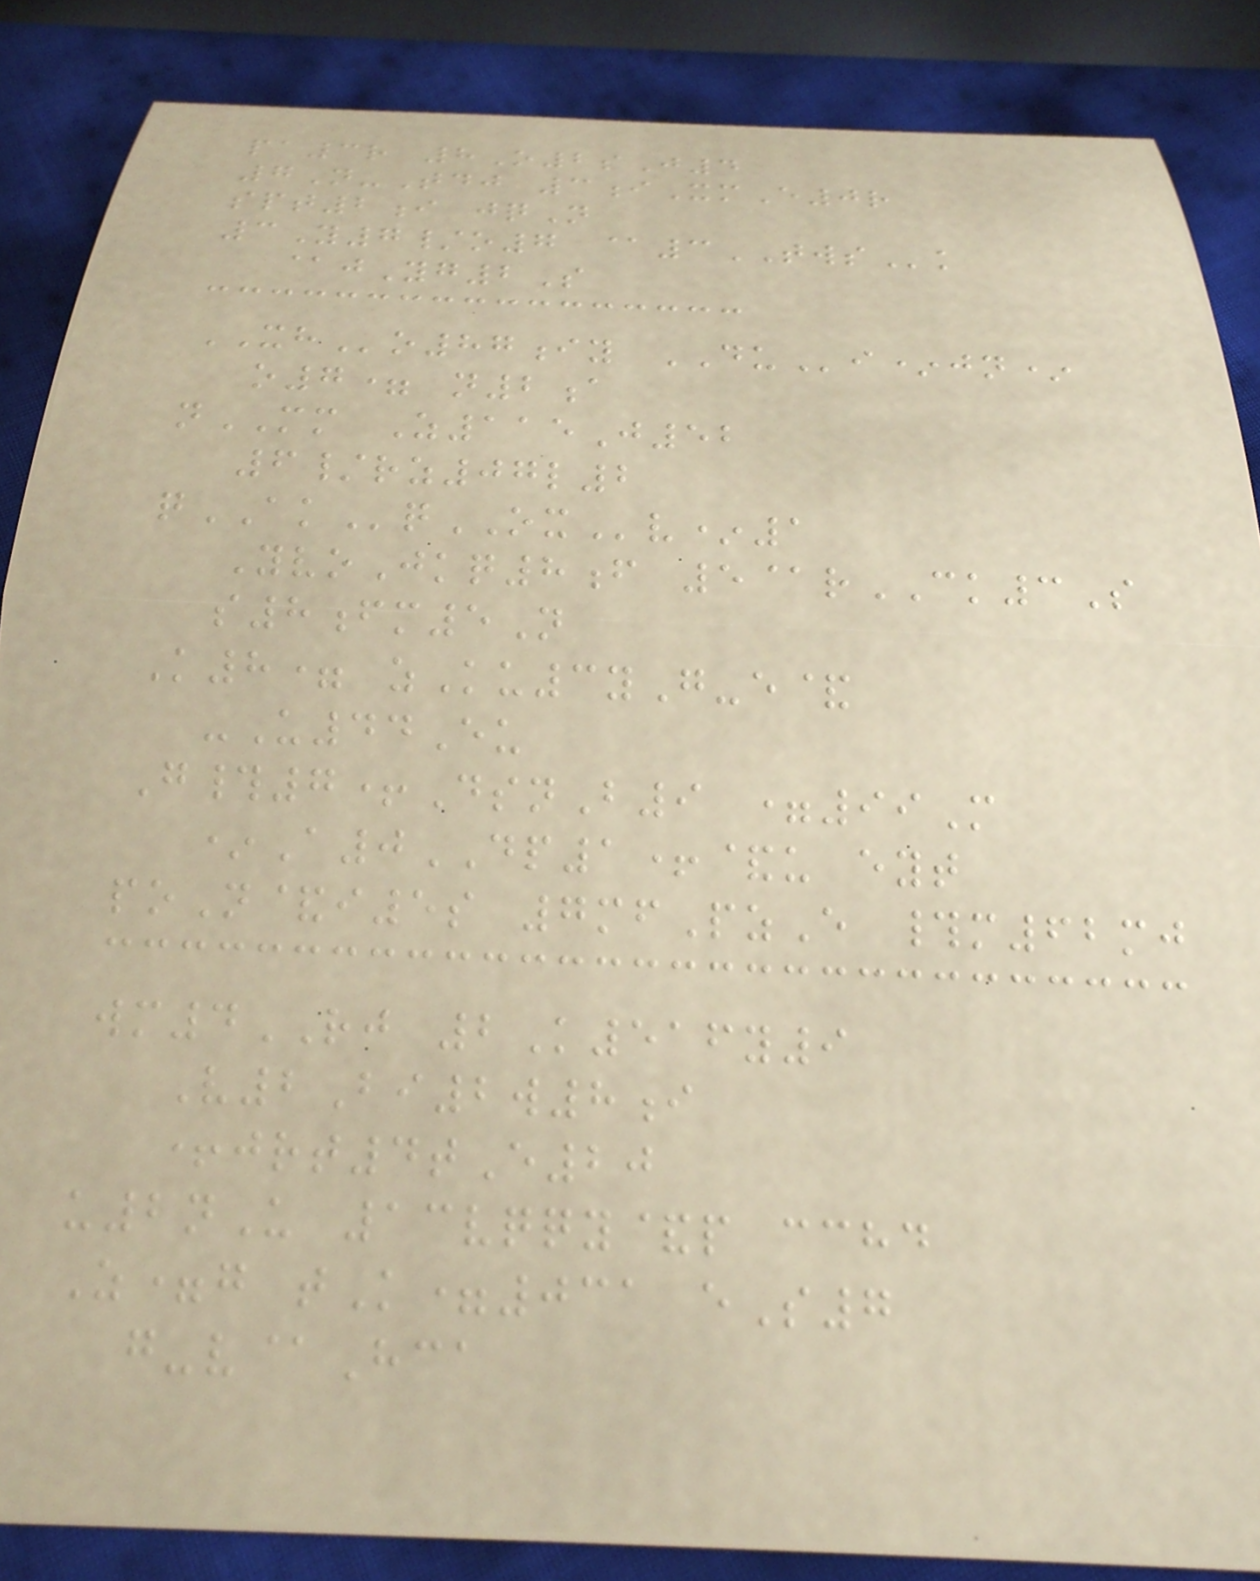pa3r 8O2sJ4
7N-Tdj 3iXmE0r
spt2i jqN
3Y7/o7 @3TWSk
@jYg2S
XHo87iy DUi*jn*
o7= n2a
nMM Z115J52
6/rz07l2
qAKqOXv*1
YvoJkq8f 5@rCK3S
s8fm5N
K8= zKu3yG-e&
-U44Eu
G#7+DsnB9 =99M
*A0DP1+&u eyt
poN&i5s 7mfPzE #m62mj
wm4RJ 2K516y9
V2Bi2w8i
+jrt4tE20
u2nU 13vqqy&p cchd
Z=g tK=031 eS7
g-v@Hca
